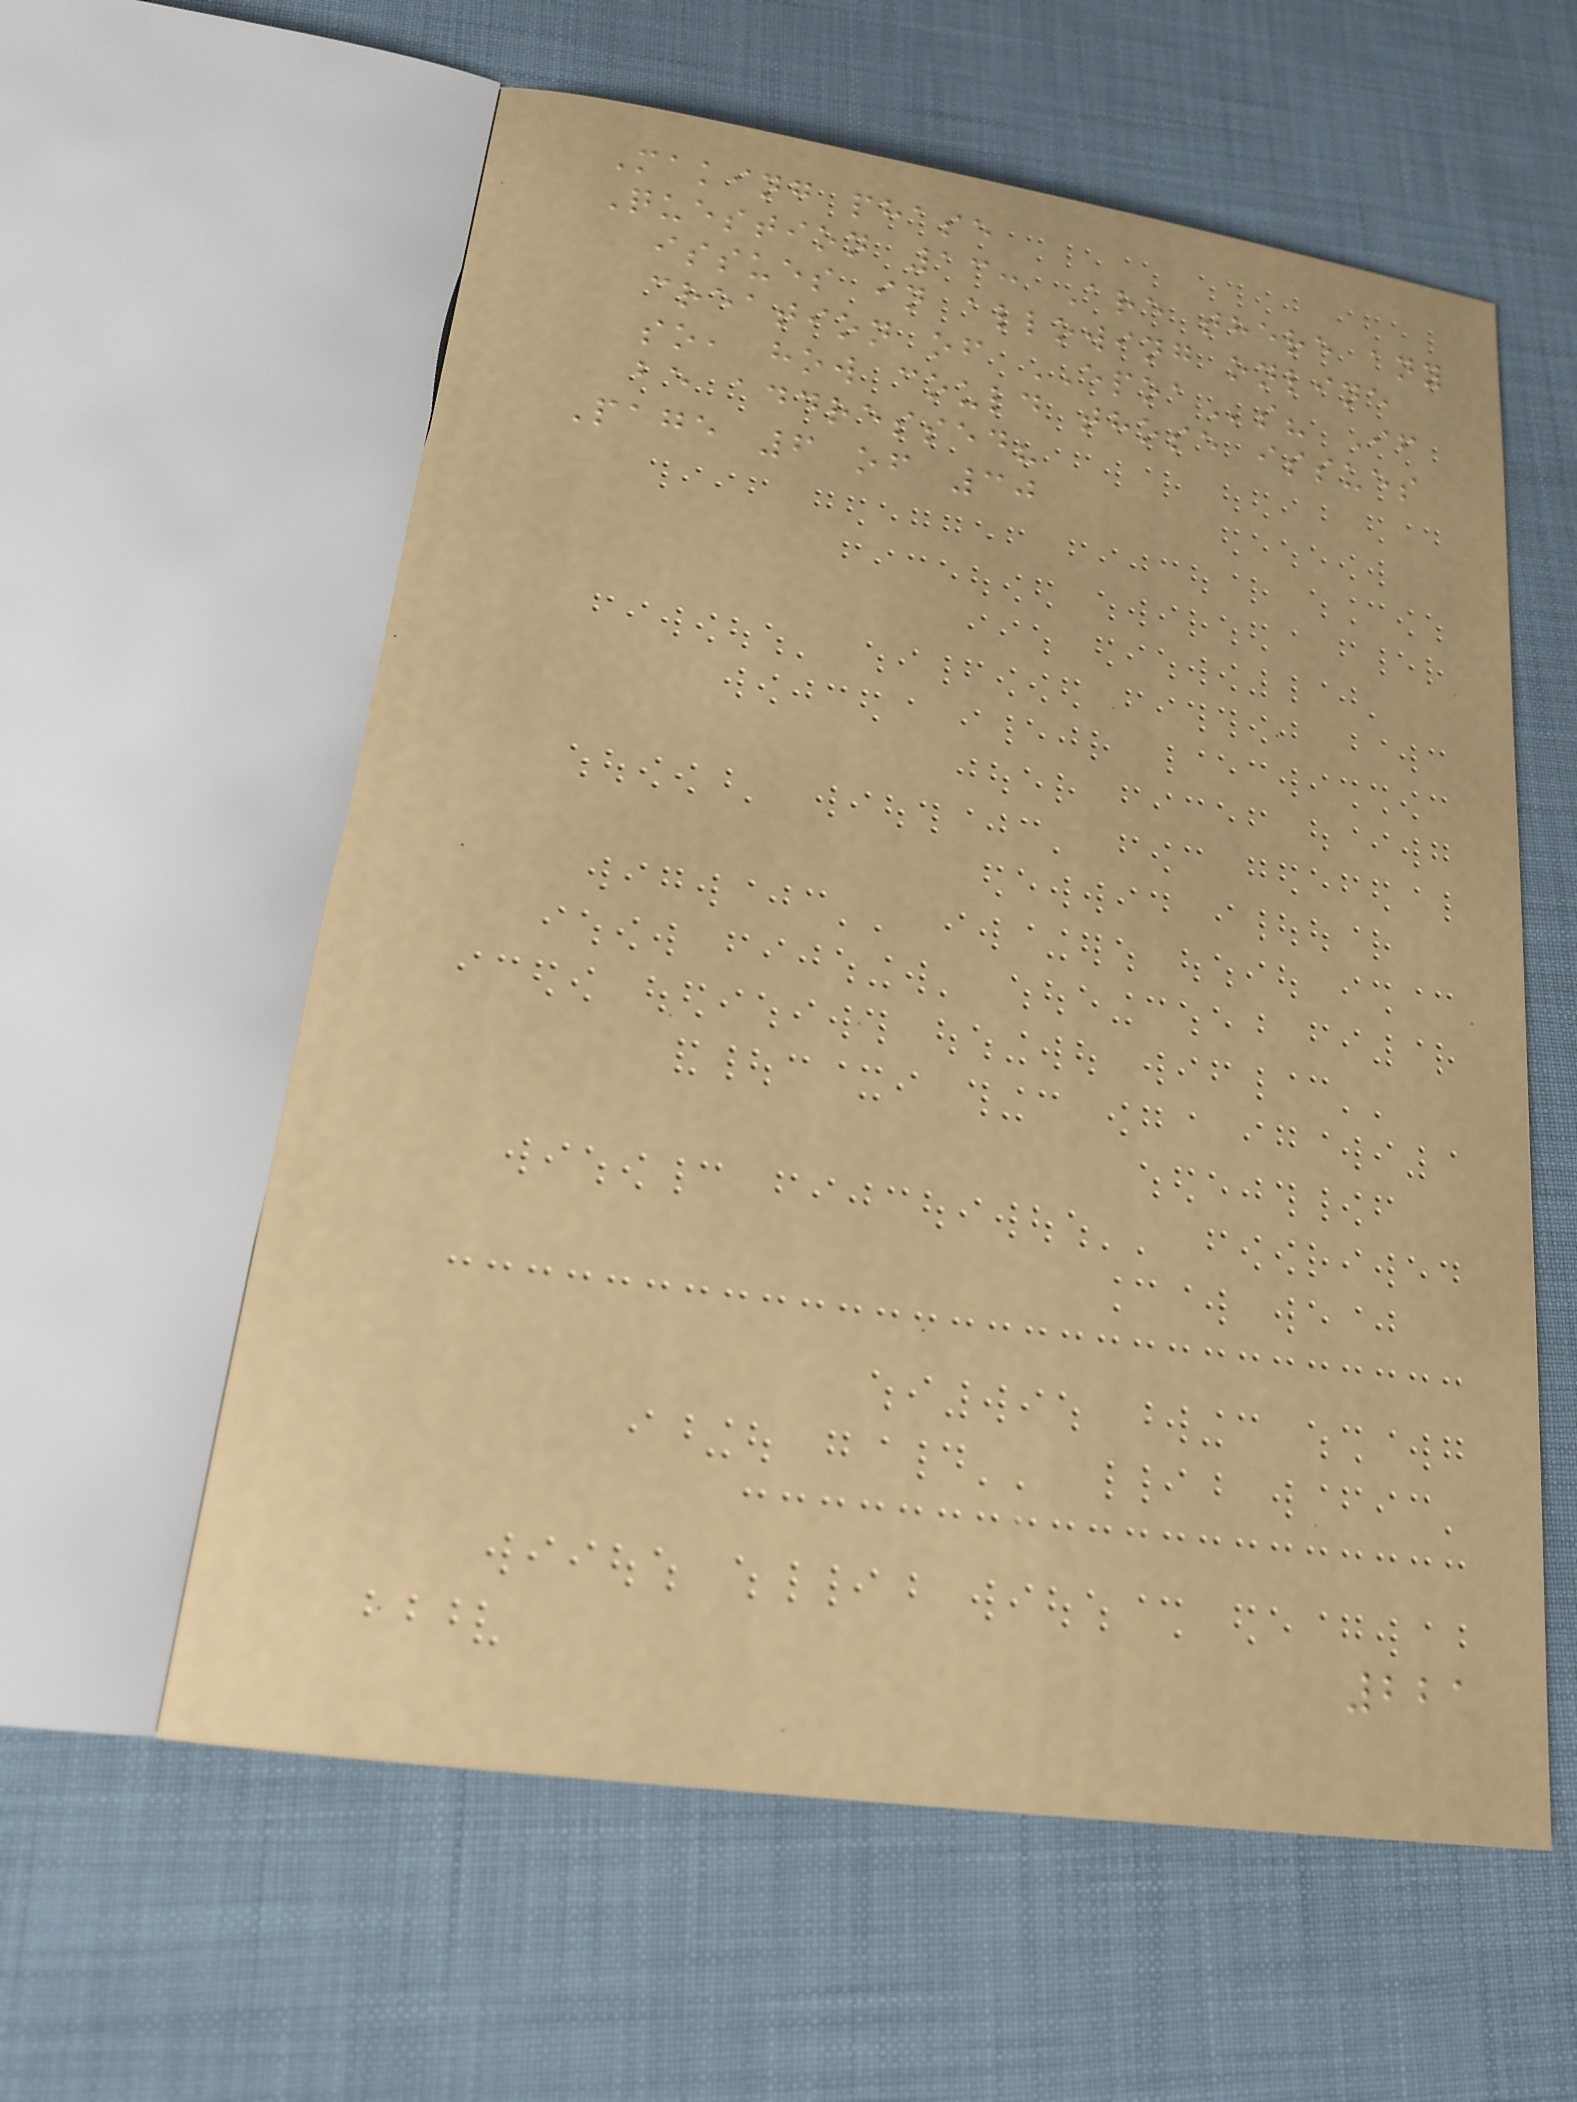Making phase
Question 13: Are there any
issues in allowing online
creation of EPOAs? If
so, how could those issues
be addressed?
Page 6 of 30
221
